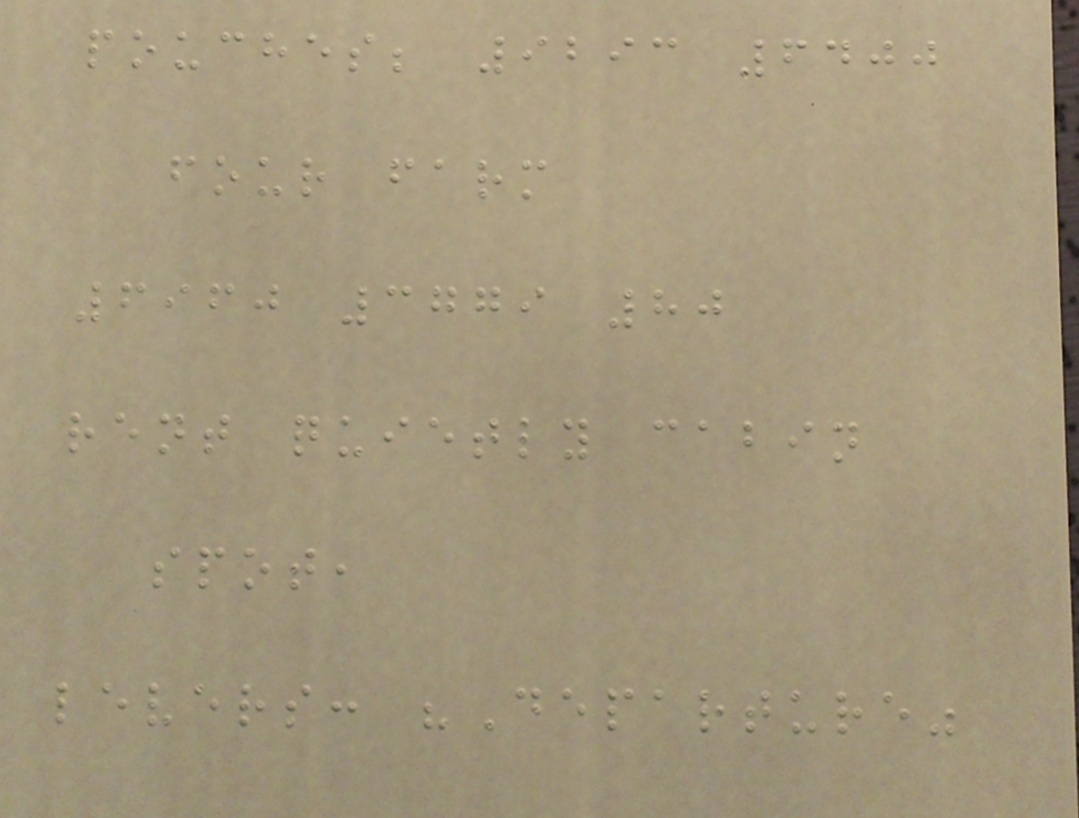pouches; 9293 6400
four farm
6960 3779 80
rent quietly cabin
spot,
levers: "Departure"
